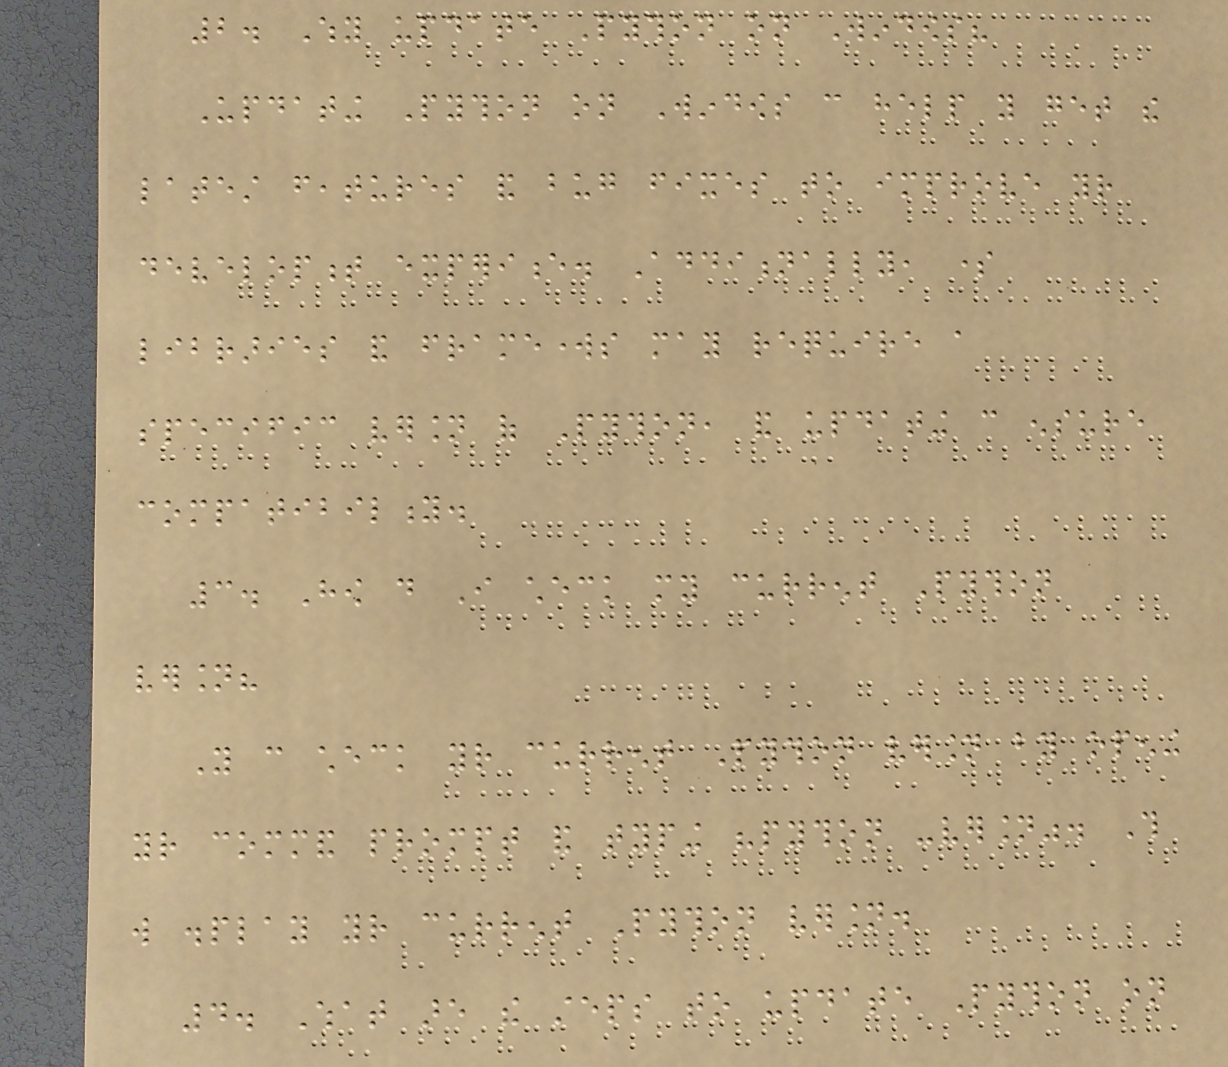2. Why update Python on Windows?
Updating Python on Windows can help you get the
latest features and bug fixes to improve your
development experience. Additionally, some
libraries and frameworks may require a
specific version of Python, and updating can ensure
compatibility.
3. How do I check my current Python
version?
You can check your current Python version by opening
your command prompt and typing "python -version". This
will display your current Python version.
4. What are the steps to update Python on
